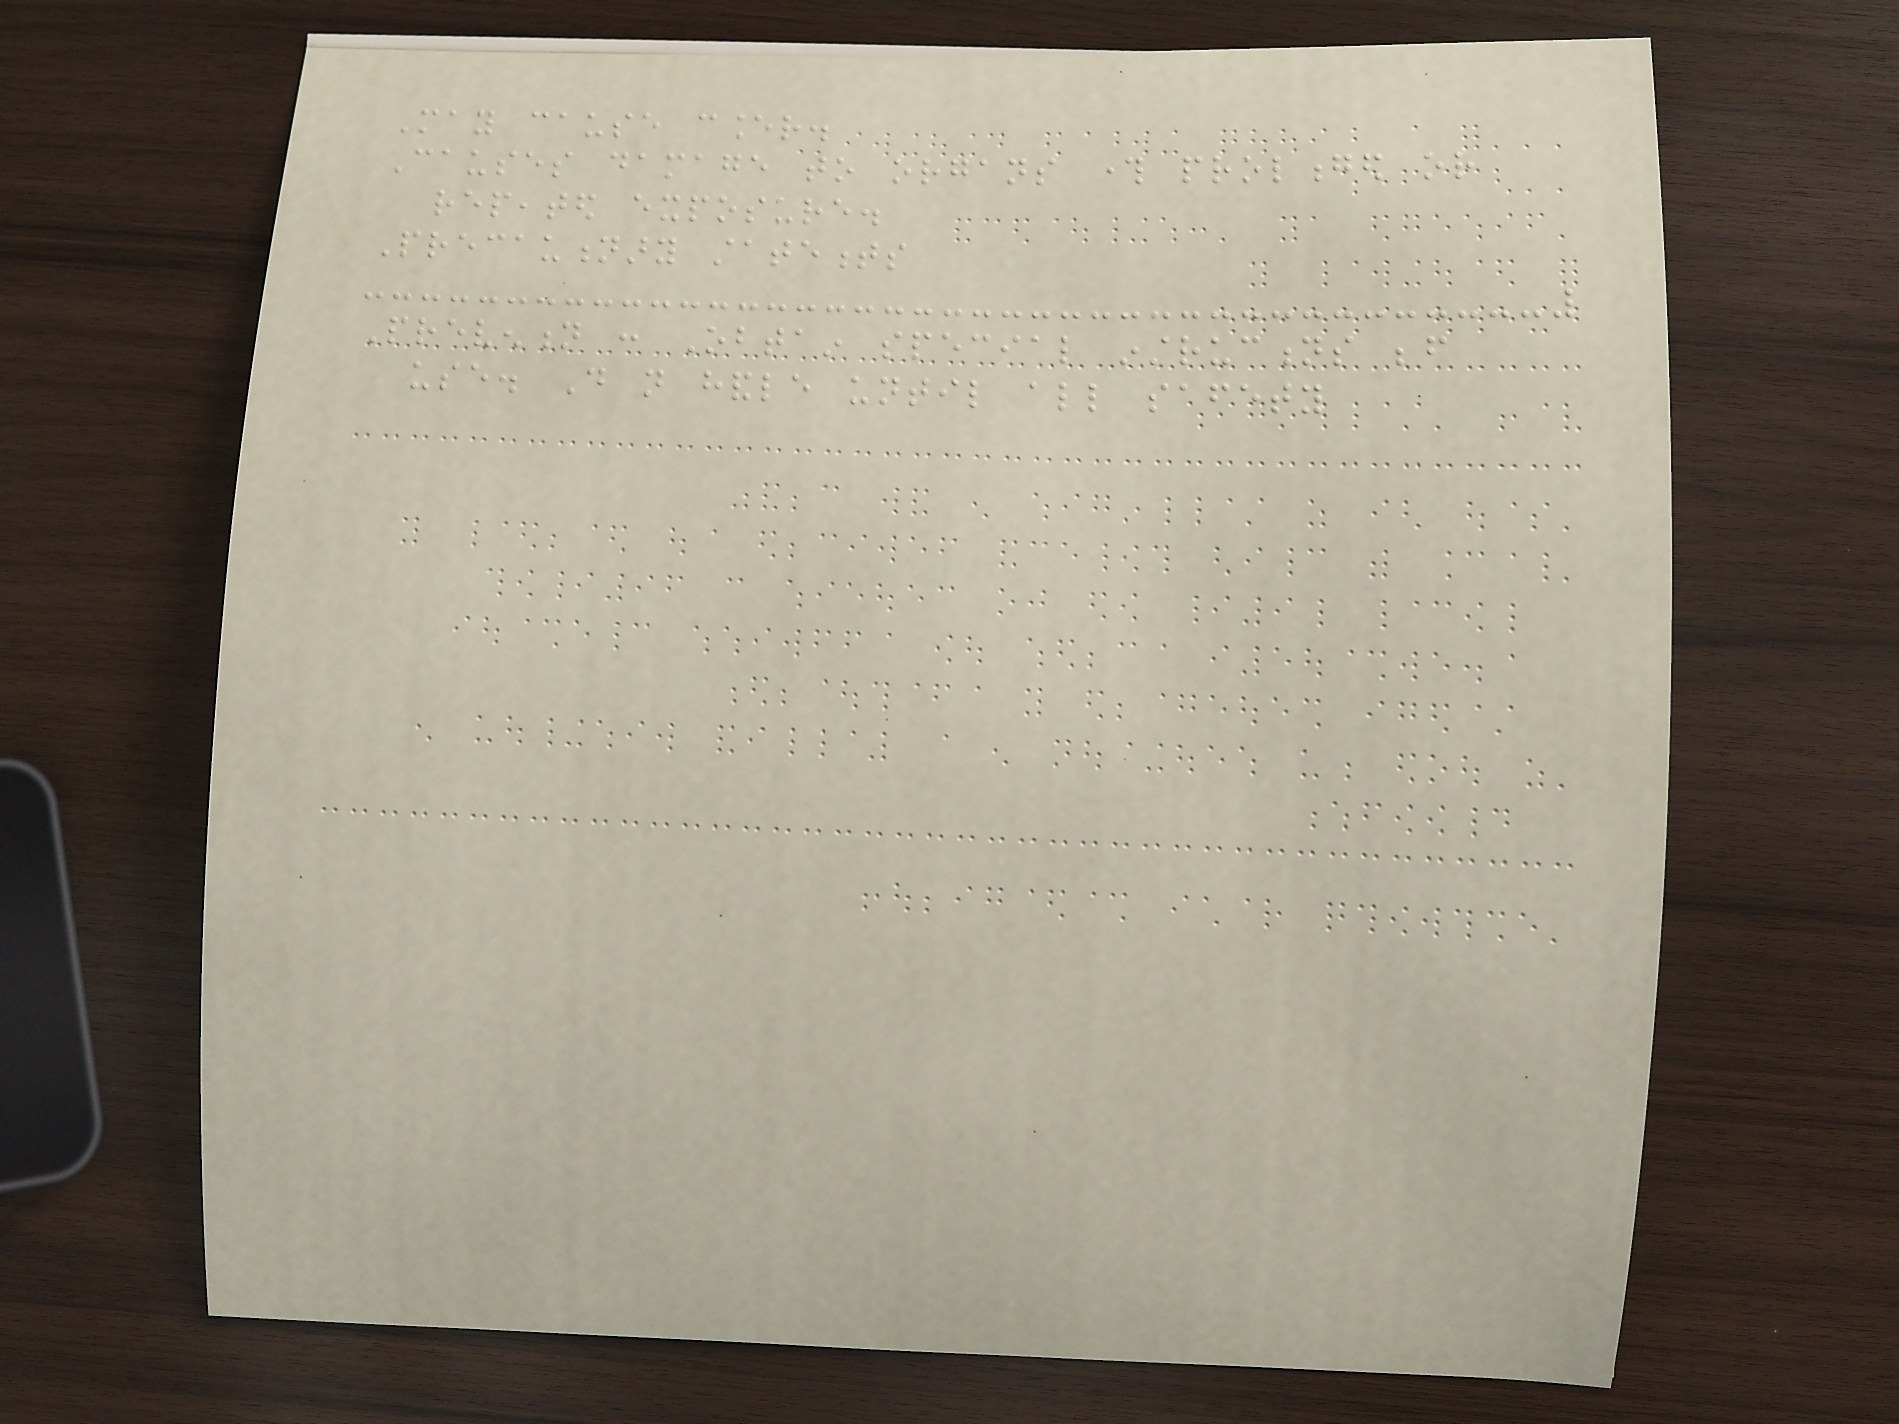May cause cancer.
Causes damage to organs through prolonged or
repeated exposure.
Precautionary statements
Prevention : Obtain special instructions before
use. Do not handle until all safety
